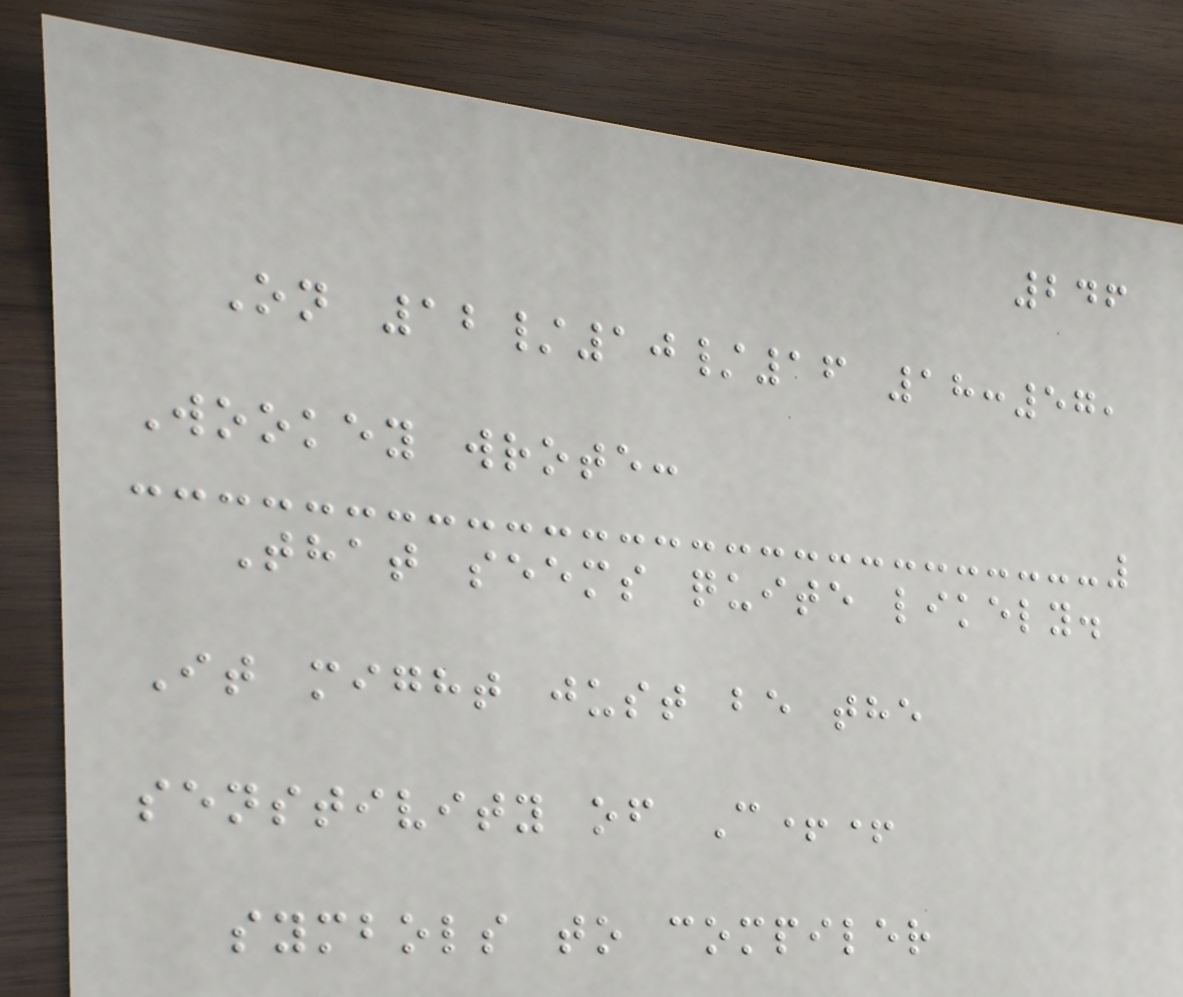246
On 12/10/16 18:57,
Wookey wrote:
That seems quite likely.
It might just be the
senstivity of C++
symbols to compiler
